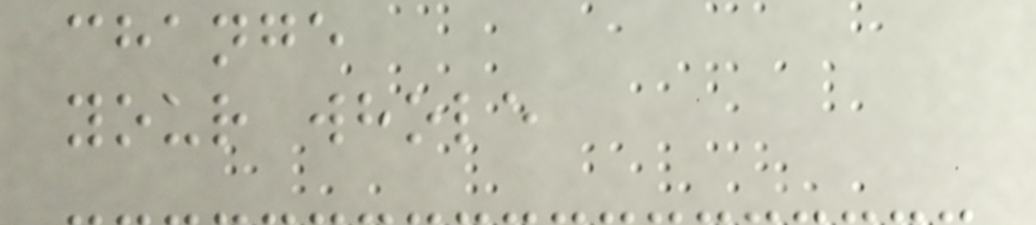change
your whole
